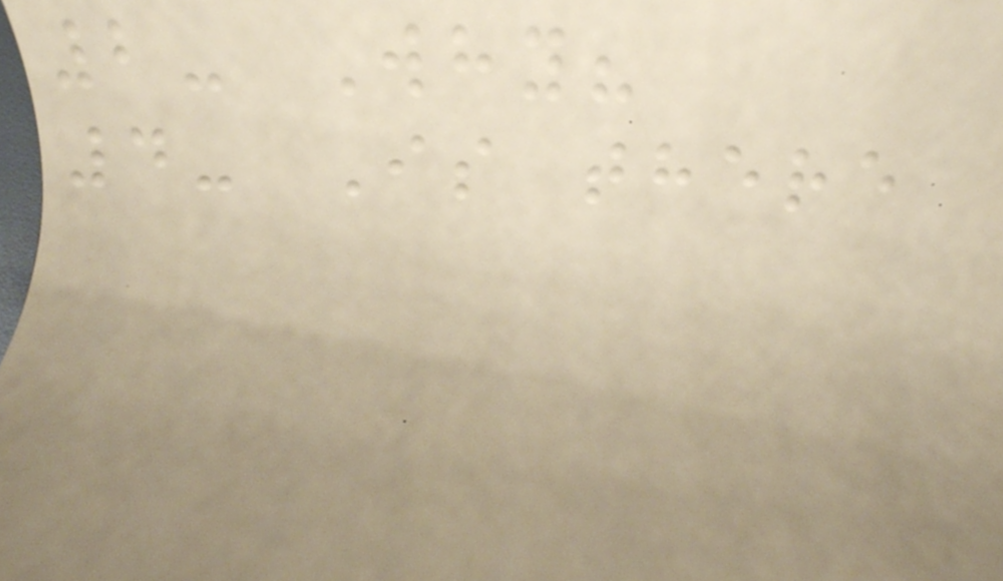2- Why?
4- Is there
